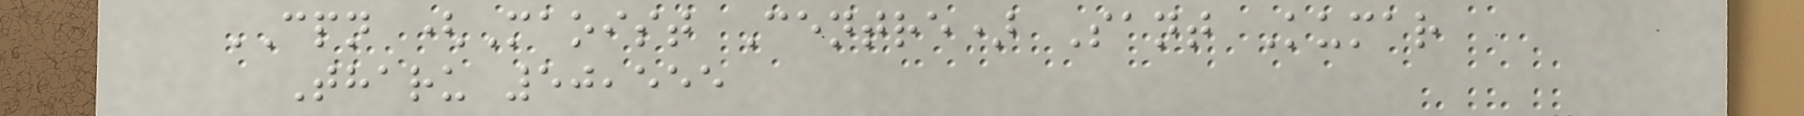CPN (Maoist Centre) Sant Kumar
Tharu 50,555
